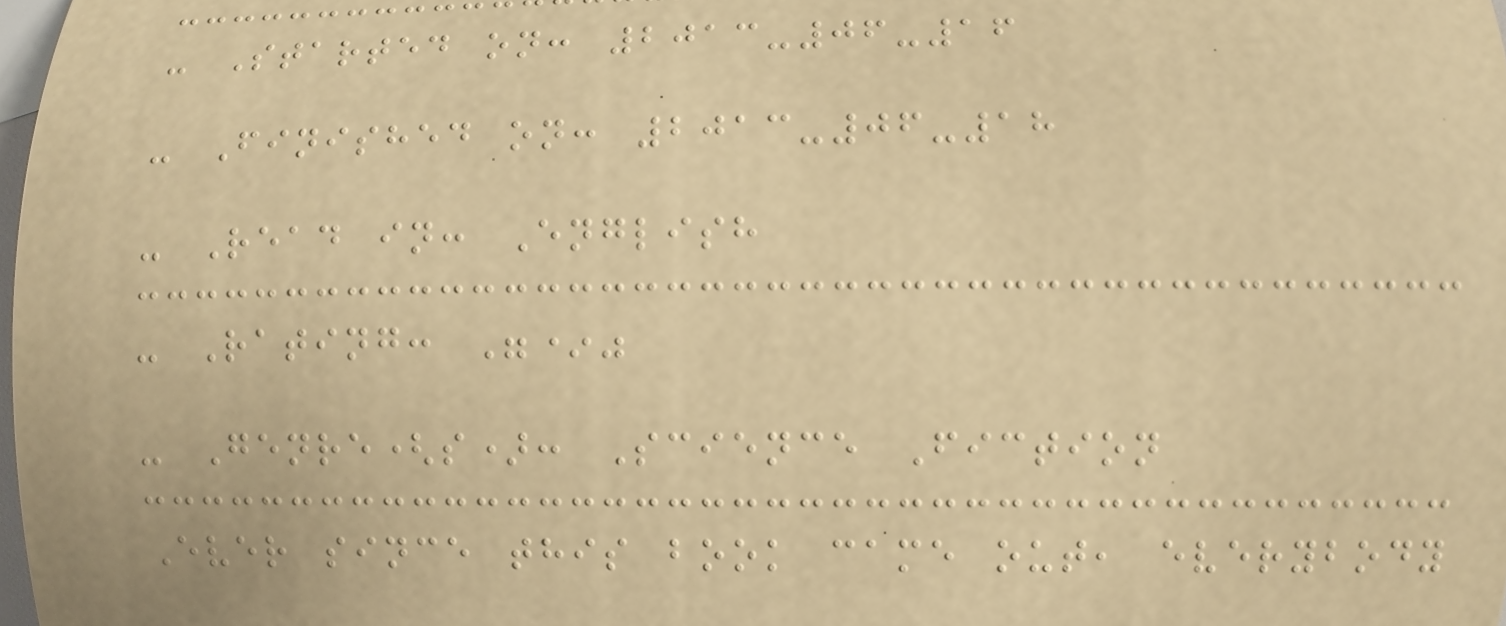- Started on: 2013-06-16
- Finished on: 2013-06-18
- Read in: English
- Rating: "*"
- Genre(s): Science Fiction
Ever since this book came out, everybody
